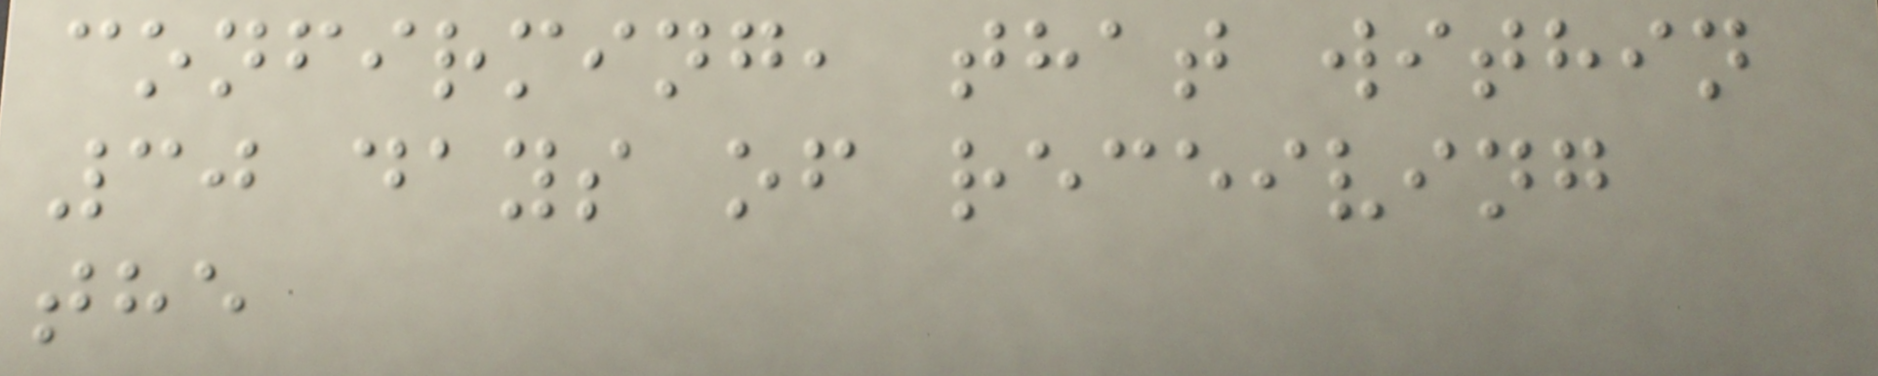confirming, that within
30 days of receiving
the
